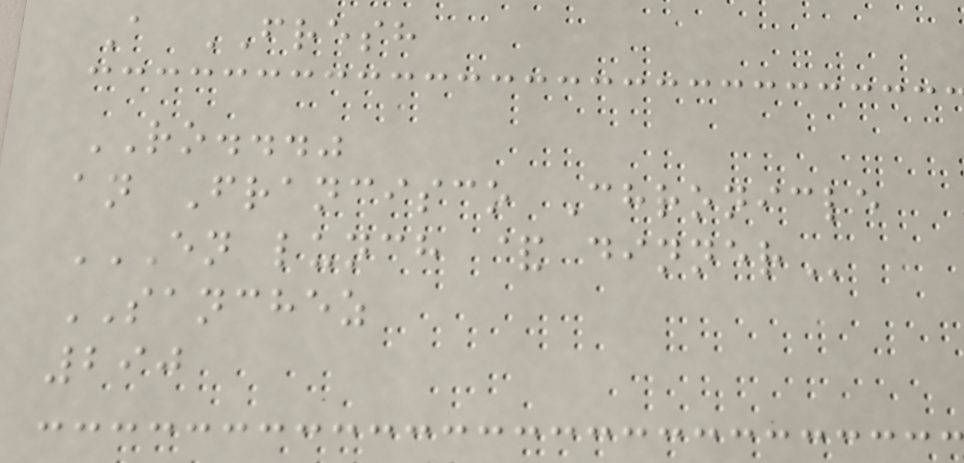A FRESH
RO..."
an Francisco Chronicle
EN LUNCH & DINNER
SANCHEZ
290
